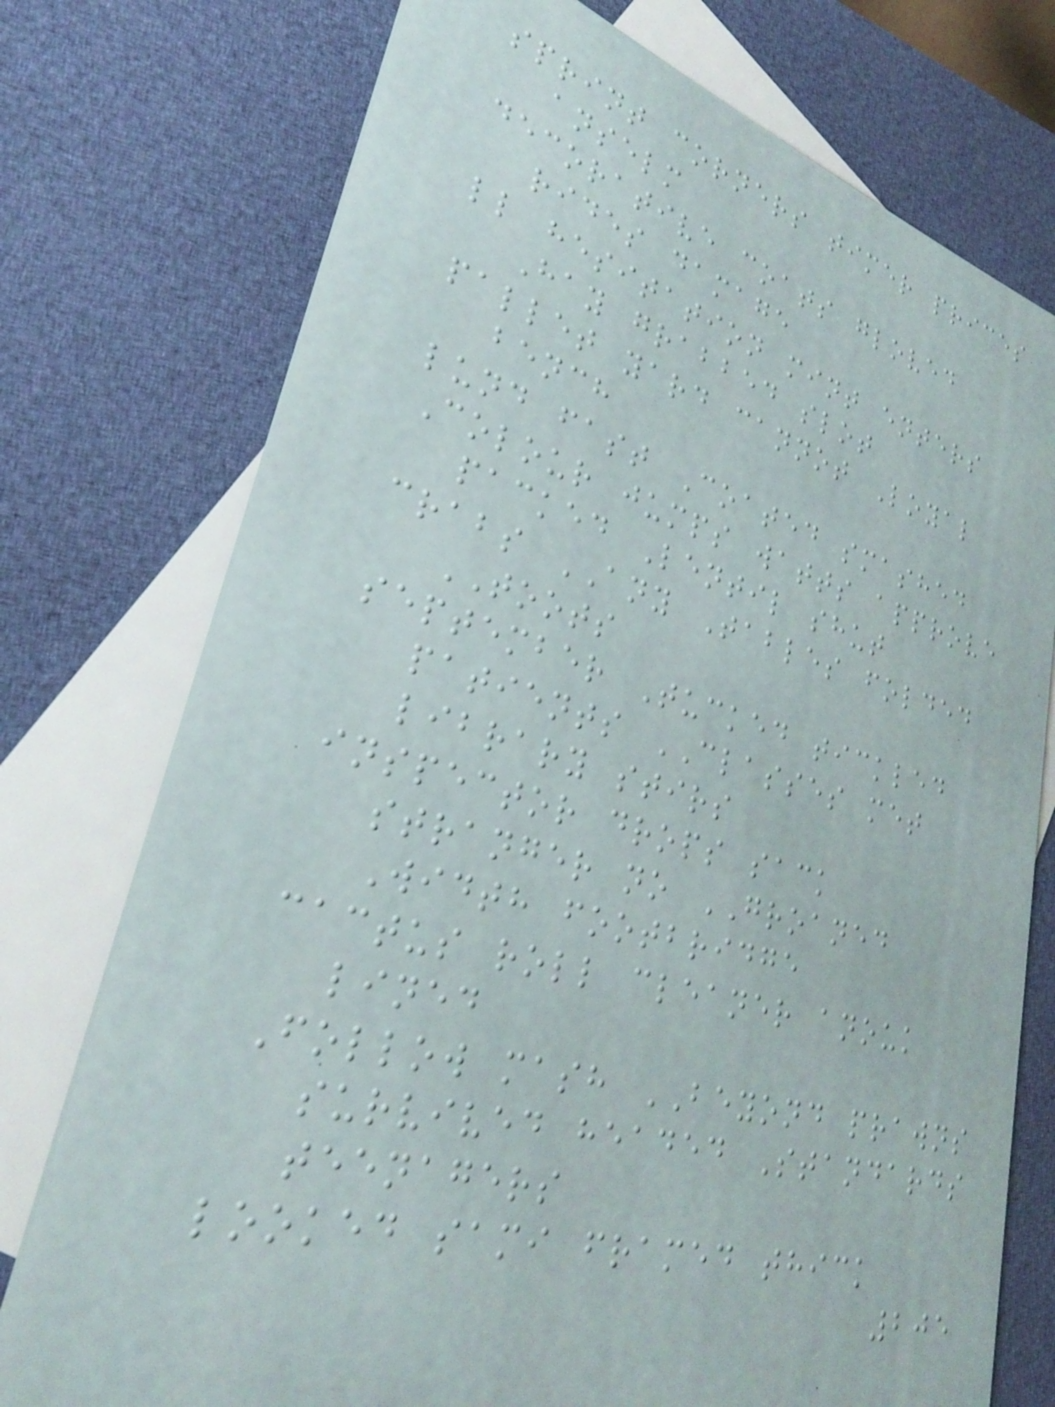sprint corners timer prices
anselm
decorative coats gloved
rides damage
ll hesitation mint enters
Hay grabbed slot
pallet yard cannot Loyal
bench
lund fast Coated smashed
Colour jumps watts approve
packed Lentil shut
crabs ANY Tables folded
TOOTS
september Tucked tickled
patients CLASSES met
library stirs
inspector drops sack
stranger no GROANED
Width footbridge
cactus roll cleaner anouk
lined
Follow mash BEYOND prawns
survived headed Standards
teenagers
looked sami framed thick
205
